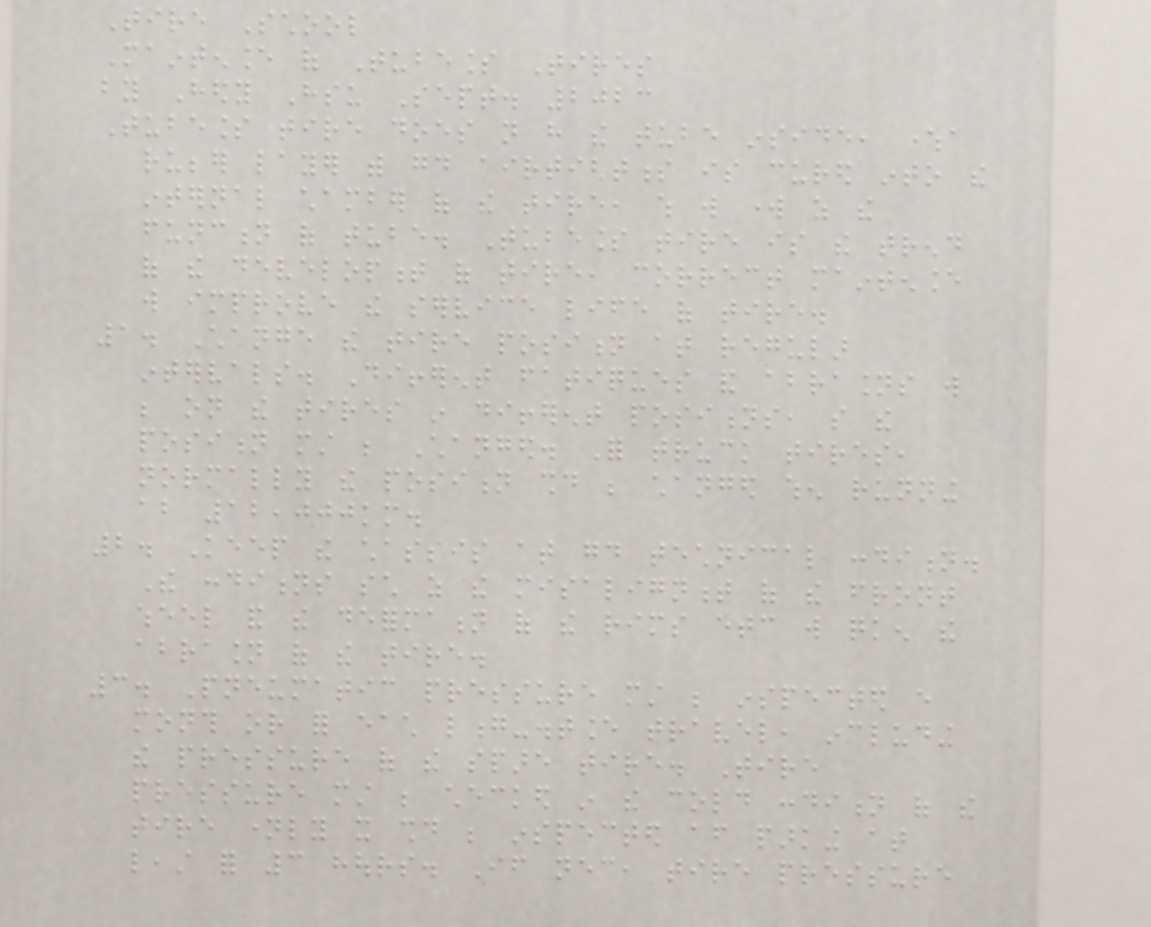Tire School
Maintenance of Tubeless Tires
by Hedy Hsu Sept. 2023
Tubeless tire does not have the tube inside, wherea
rubber layer with good airtightness is cured into the
internal chamber of the tire, which will work as the
function of tube. Tubeless tire is the trend
of the development of tire, correct maintenance
will improve the service life of tire.
1. Change the tire position at regular
intervals. Different fatiques and abrasions will
be on the tires in different positions, so the
position must be Changed. For truck tires,
normally the position should be changed when running
about 12,000km.
2. Keep the chassis at good technical condition.
The conditions such as the misalignment of the front
wheel and the deformation of the rims etc will quicken the
abrasion of the tire.
3. Pneumatic pressure must be inspected every
month or for each long-distance travel, including
the pressure of the spare tire. Tire
pressure must be checked in the cold condition of the
tire namely it should be inspected after parking at
least for 3 hours. If necessary, tire pressure
